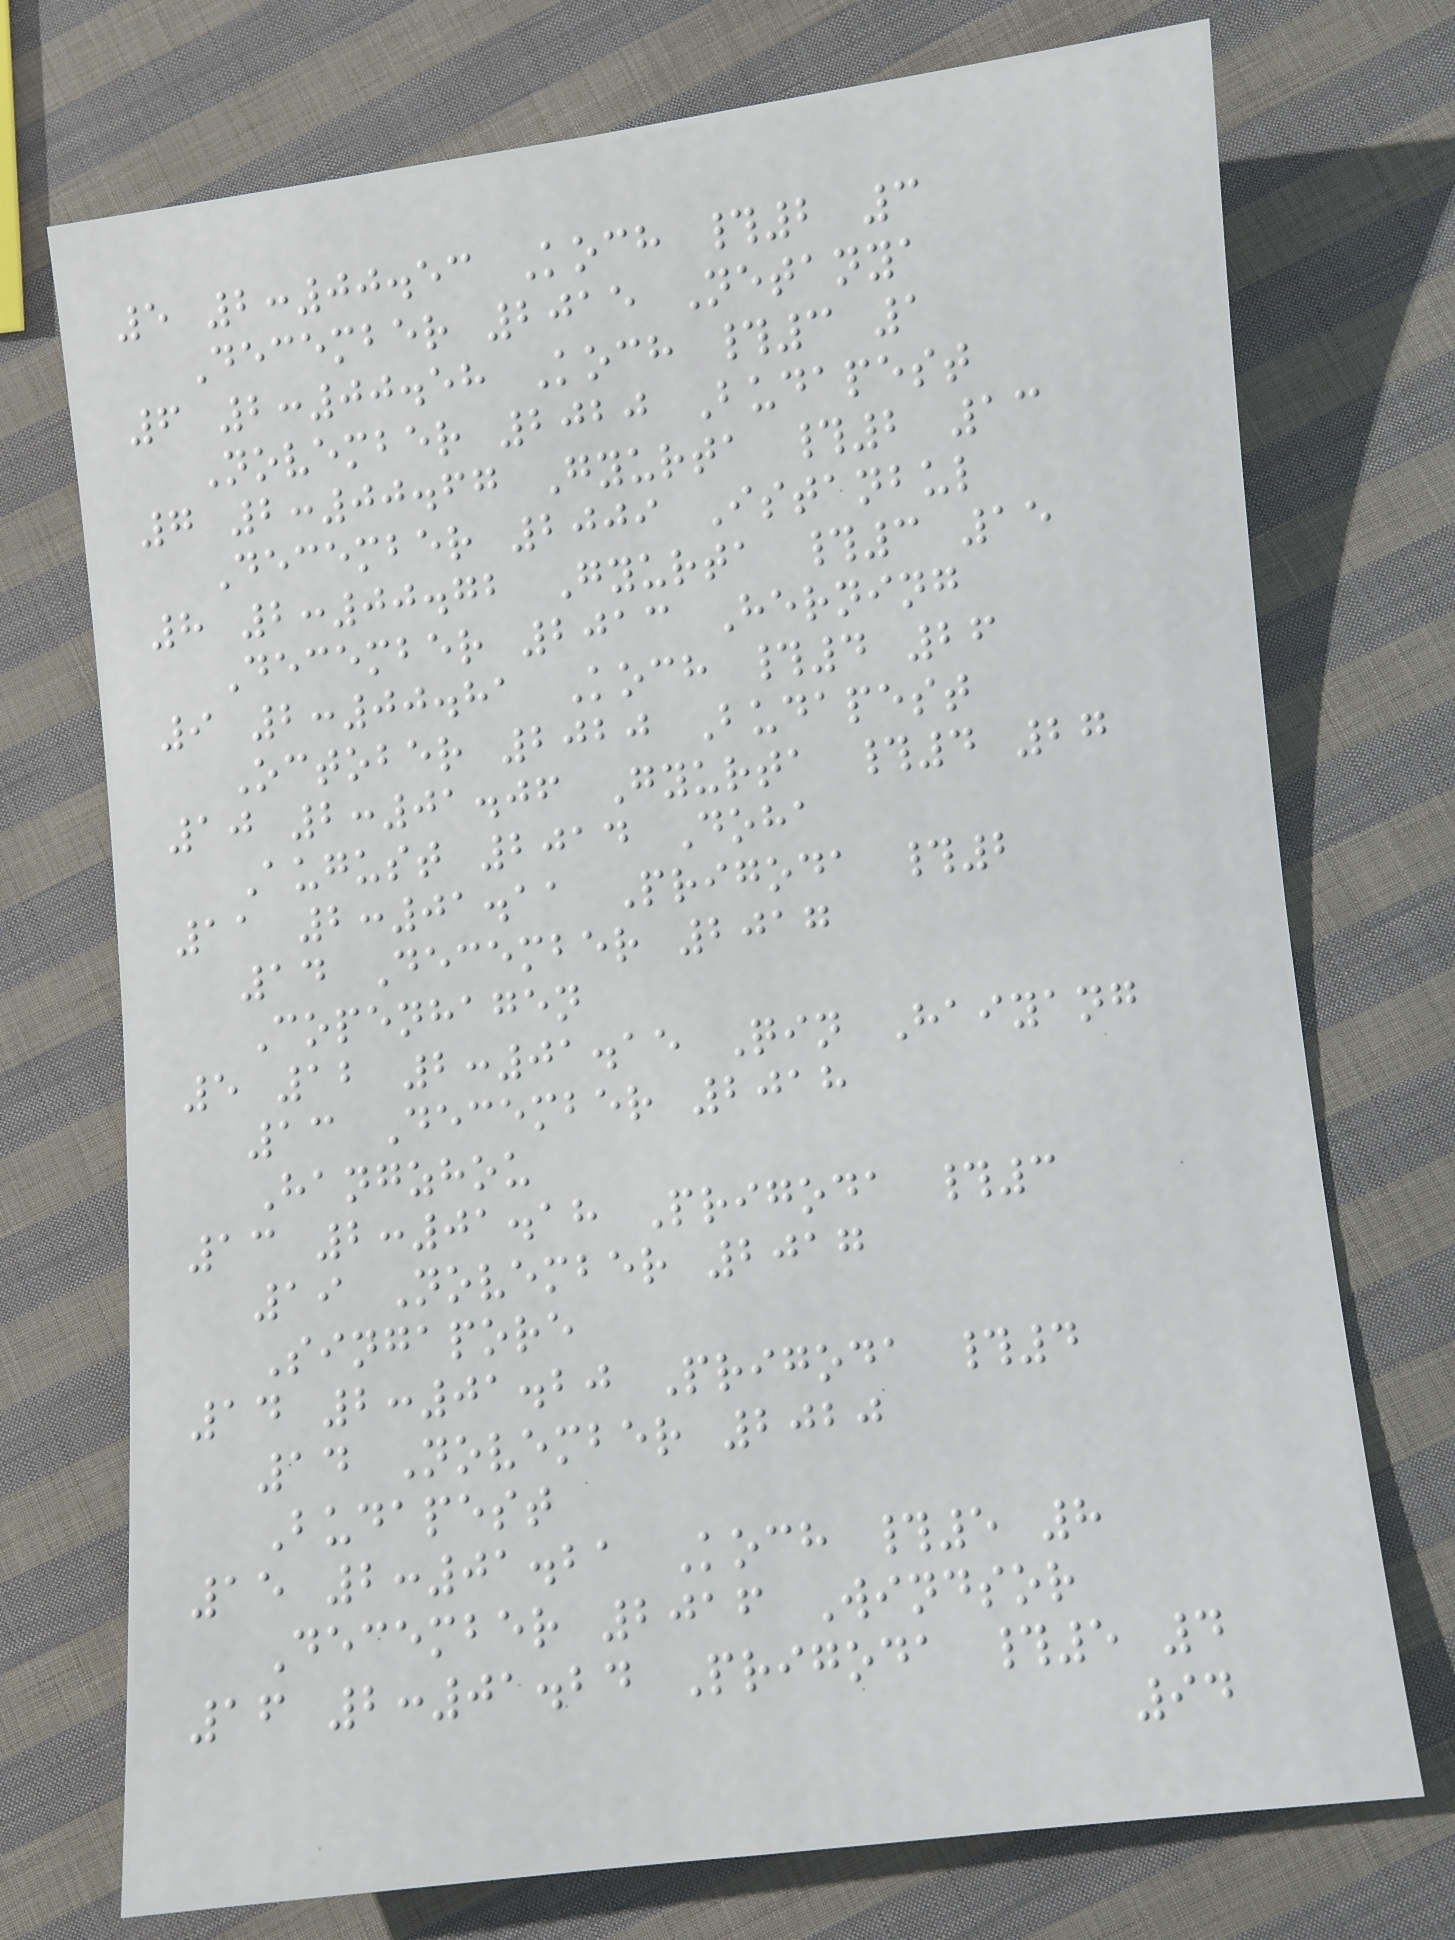5 2:00.53 Koch #2 3
December 2015 Netanya
6 2:00.58 Koch #3 1
November 2020 Budapest
7 2:00.67 Gyurta #2 13
December 2009 Istanbul
8 2:00.72 Gyurta #3 15
December 2013 Herning
9 2:00.81 Koch #4 26
October 2020 Budapest
10 2:01.06 Gyurta #4 27
August 2014 Doha
11 2:01.11 Prigoda #2
14 December 2017
Copenhagen
5 12 2:01.15 Qin Haiyang
13 December 2018
Hangzhou
13 2:01.18 Prigoda #3
19 November 2017
Singapore
14 2:01.20 Prigoda #4
14 November 2020
Budapest
15 2:01.21 Koch #5 8
December 2016 Windsor
16 2:01.24 Prigoda #5 4
94
